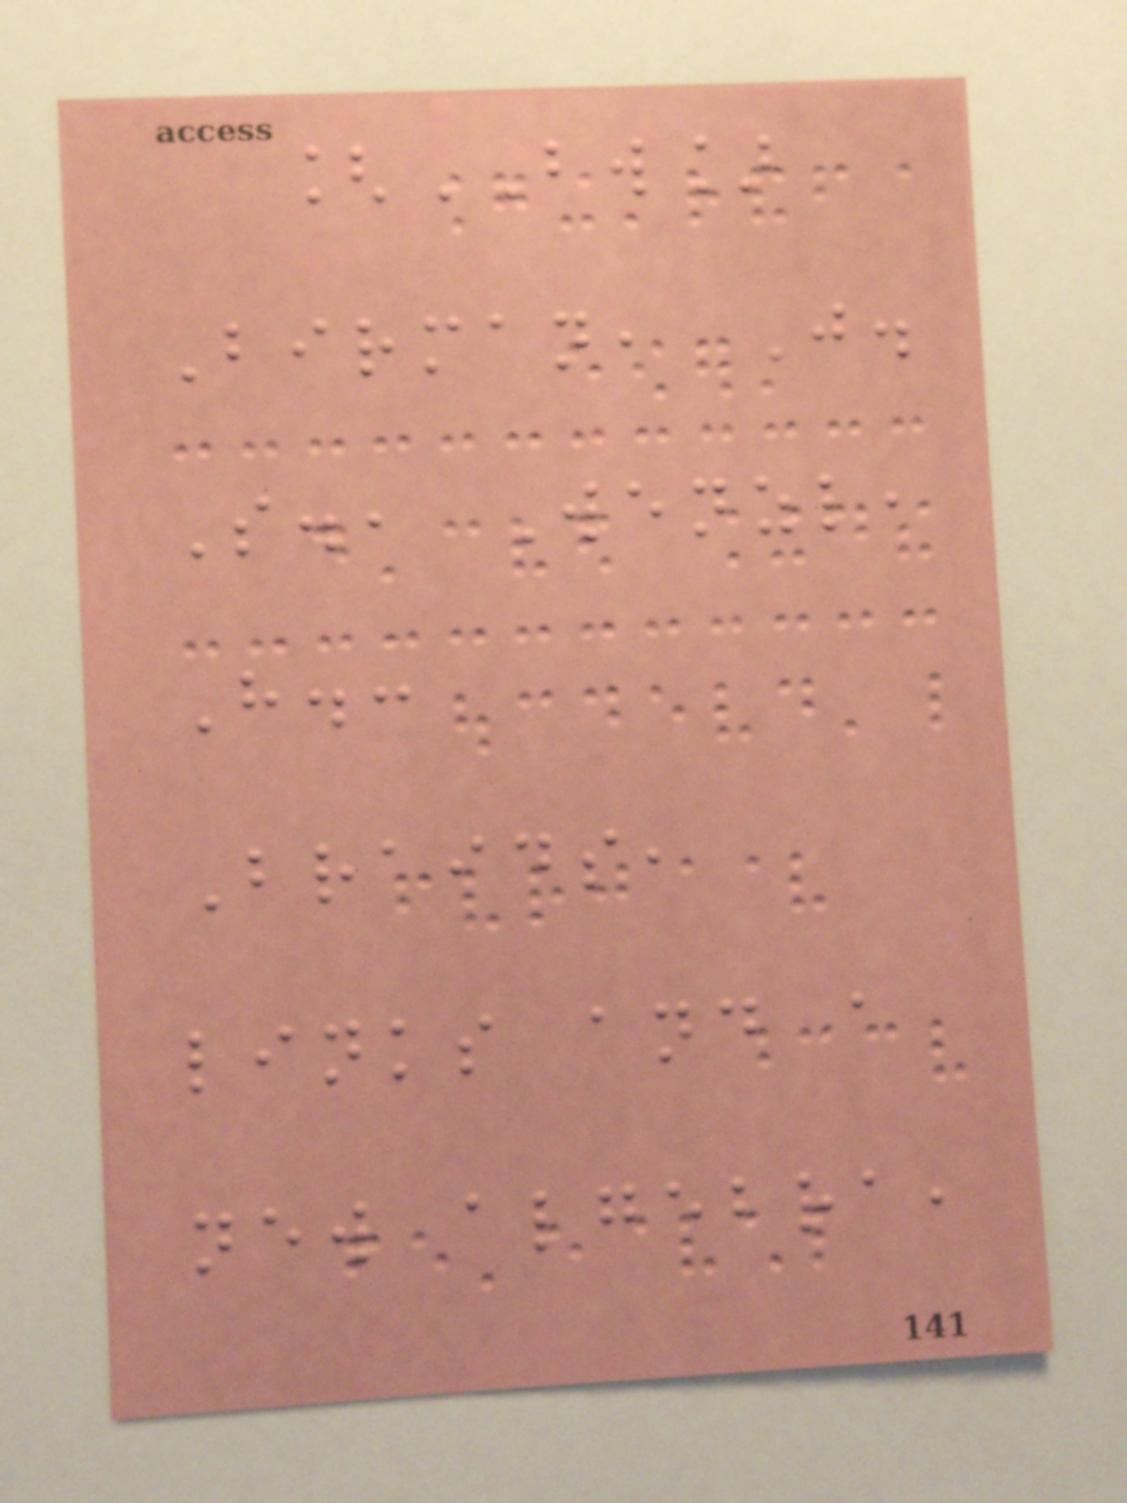[BW]
Birman, J.
S., Wenzl,
H.:
Braids,
links and a
new algebra,
